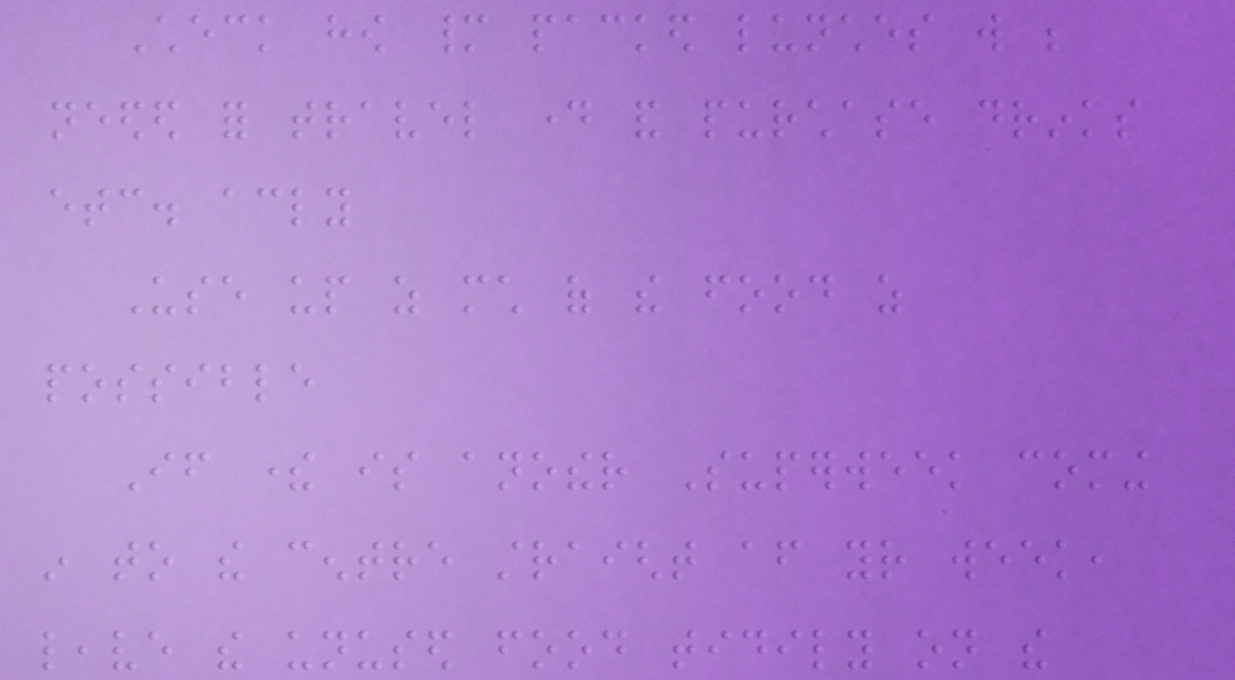Check how many packed lunches will be
needed for travel day and purchase drinks
etc. accordingly
Use up as much of the food as
possible
If there is another Superweek coming
in to the centre straight after your week,
leave the unused food tidily on the
